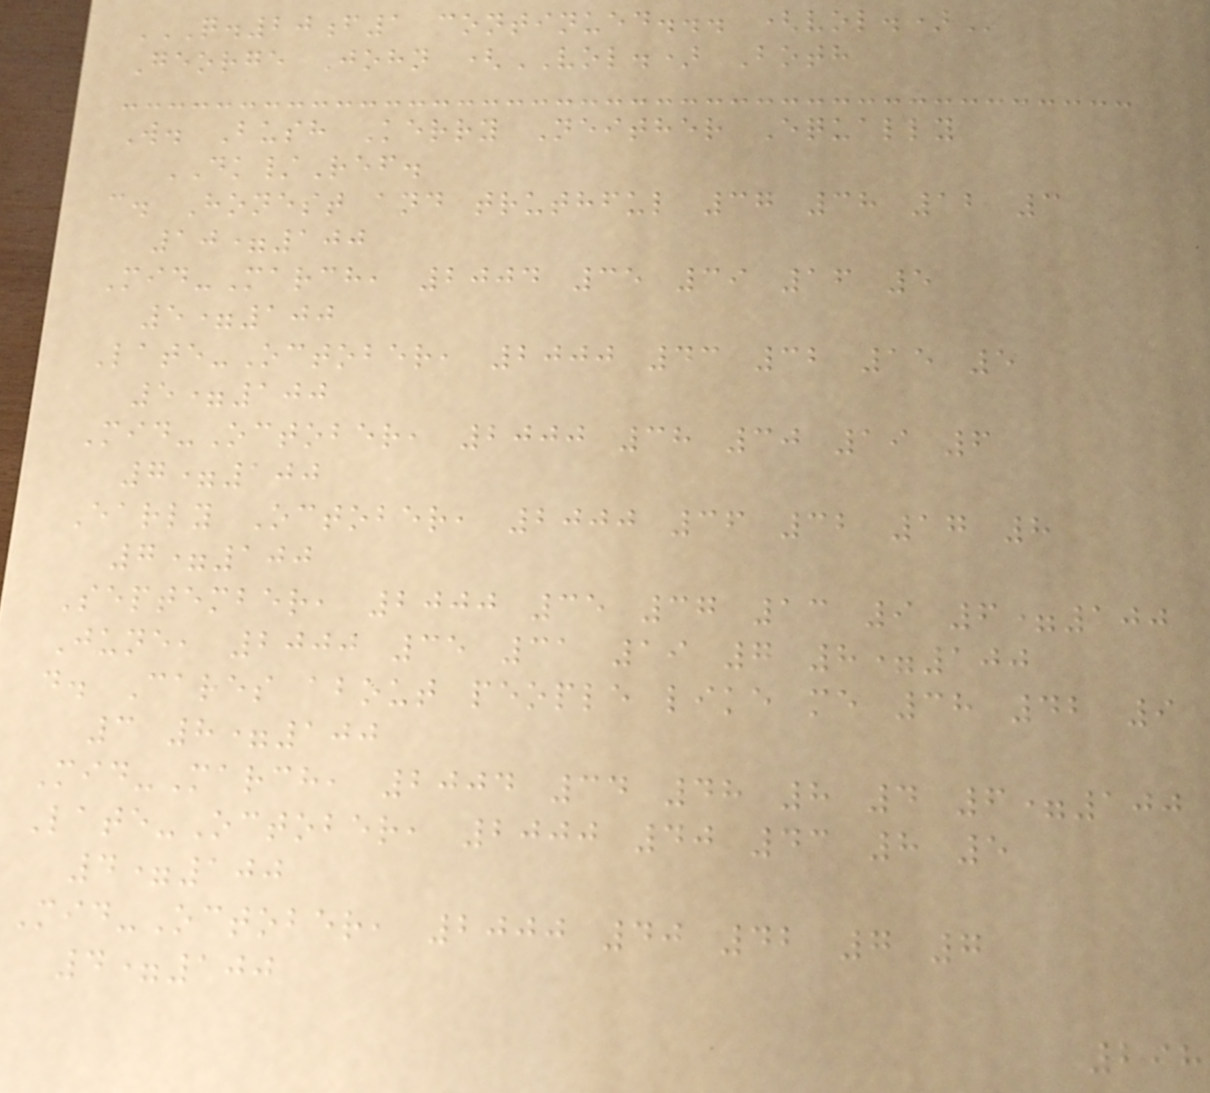Q.20F1 CONTINUED... (VOL.)
George John (VOL.) Both
W. Bush Kerry Neither Equally
DK/Ref.
c. Honest and truthful 37 38 12 3
10=100
Mid-March, 2004 35 39 16 5
5=100
Late-October, 2000 43 32 15 5
5=100
Mid-October, 2000 38 30 19 6
7=100
Early October, 2000 36 32 17 8
7=100
September, 2000 35 37 13 9 6=100
June, 2000 35 31 19 7 8=100
d. Cares about people like me 38 42 9
3 8=100
Mid-March, 2004 34 48 8 4 6=100
Late-October, 2000 40 43 8 5
4=100
Mid-October, 2000 40 42 7 7
4=100
298
